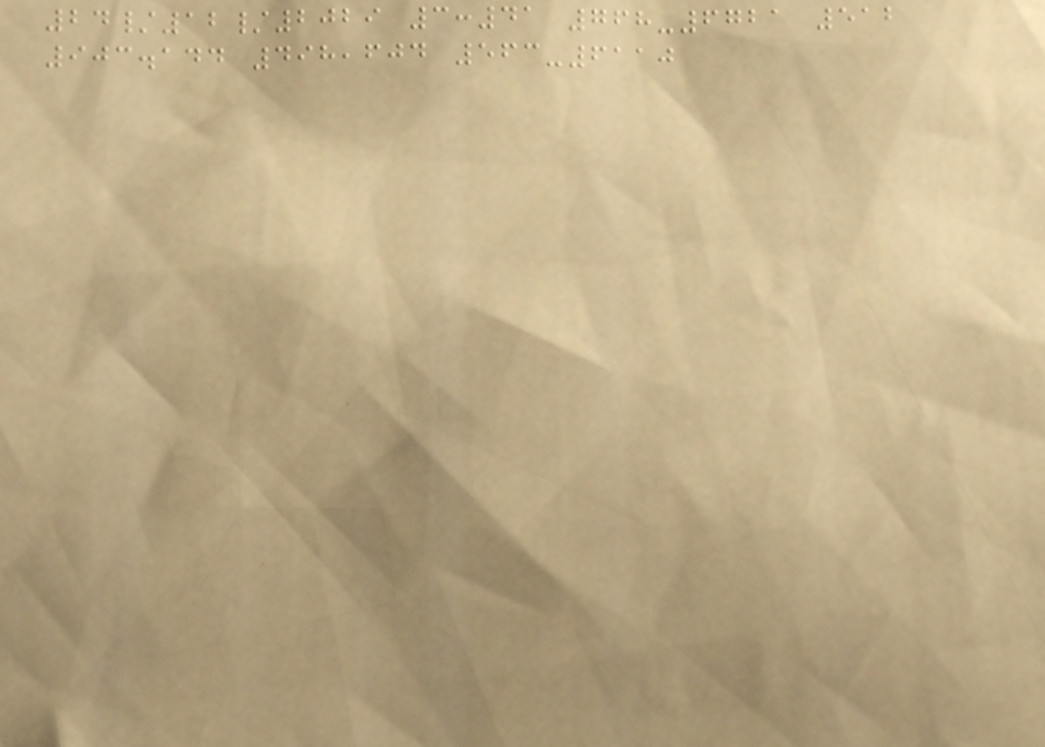24/12/2029 3:41 768-6721 512
903.144 498,604 563-6110
